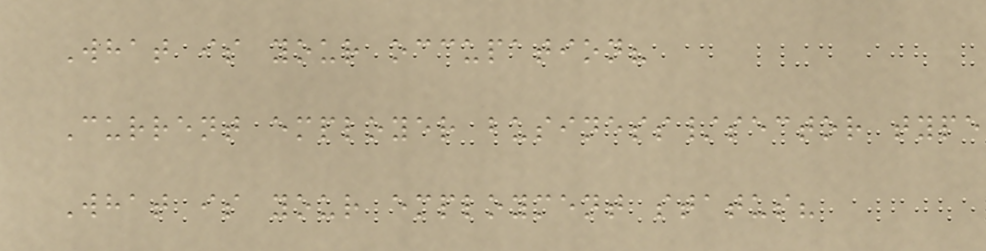What is your occupation?
Current employer business/sector type
What is your employment status?
